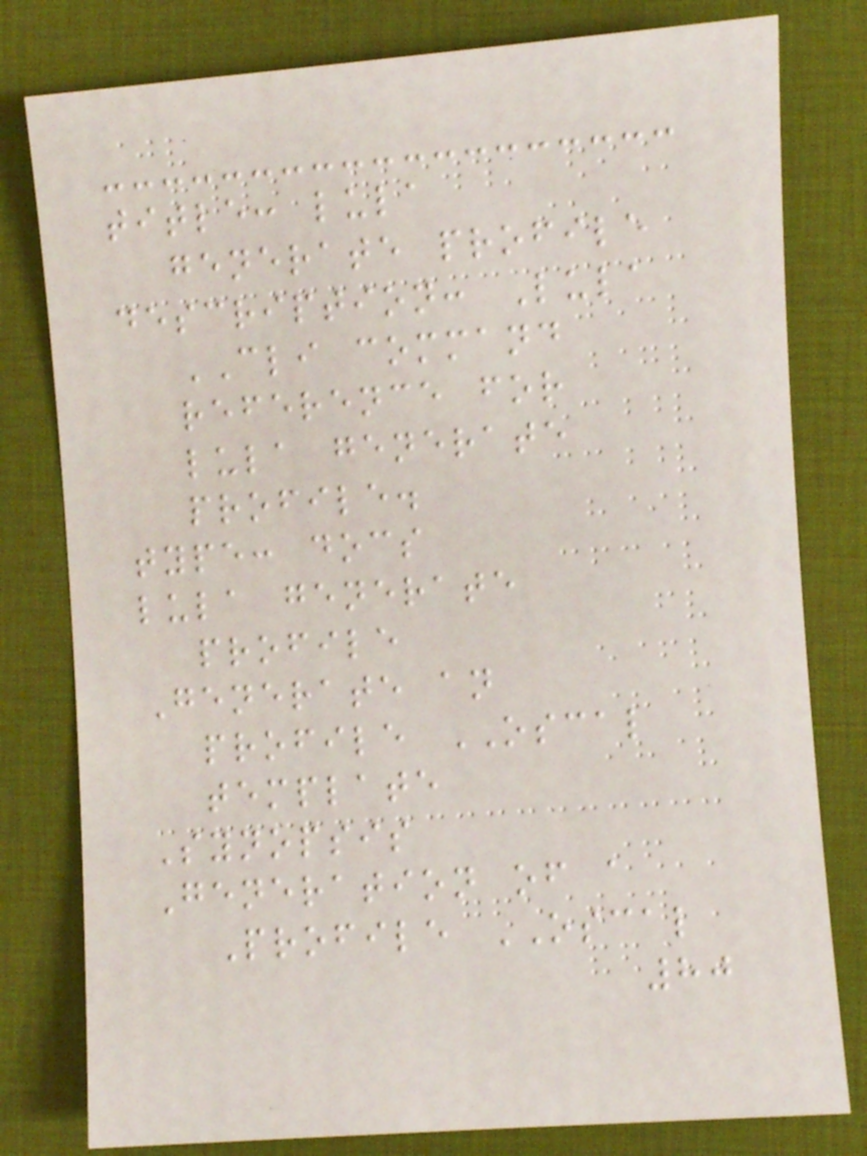title: lula
generate profile
description: Lula
CLI command
reference for
lula generate
profile.
type: docs
lula generate
profile
Generate an
profile OSCAL
template
Synopsis
Generation of a
Profile OSCAL
80
